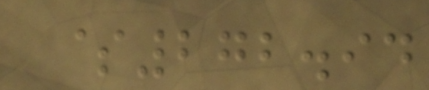$272.94
